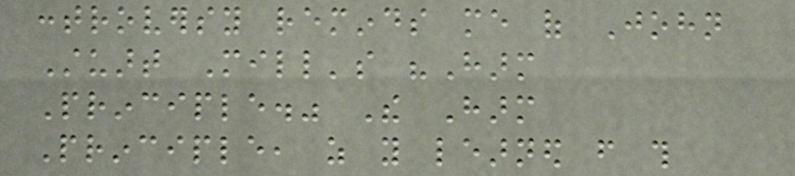controversy reminds me of John
Stuart Mill's "Harm
Principle." The Harm
Principle, as you learned from this
